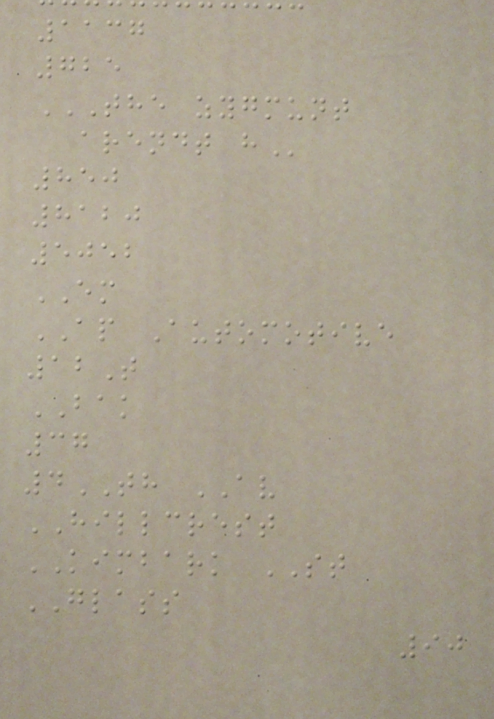1137
725
THE ZYGMUNT
ARENDT H
850
8120
5052
EM
AP Automotive
12T
BAK
37
4TH AV
HILLCREST
KIMBARK ST
GLASS
90
